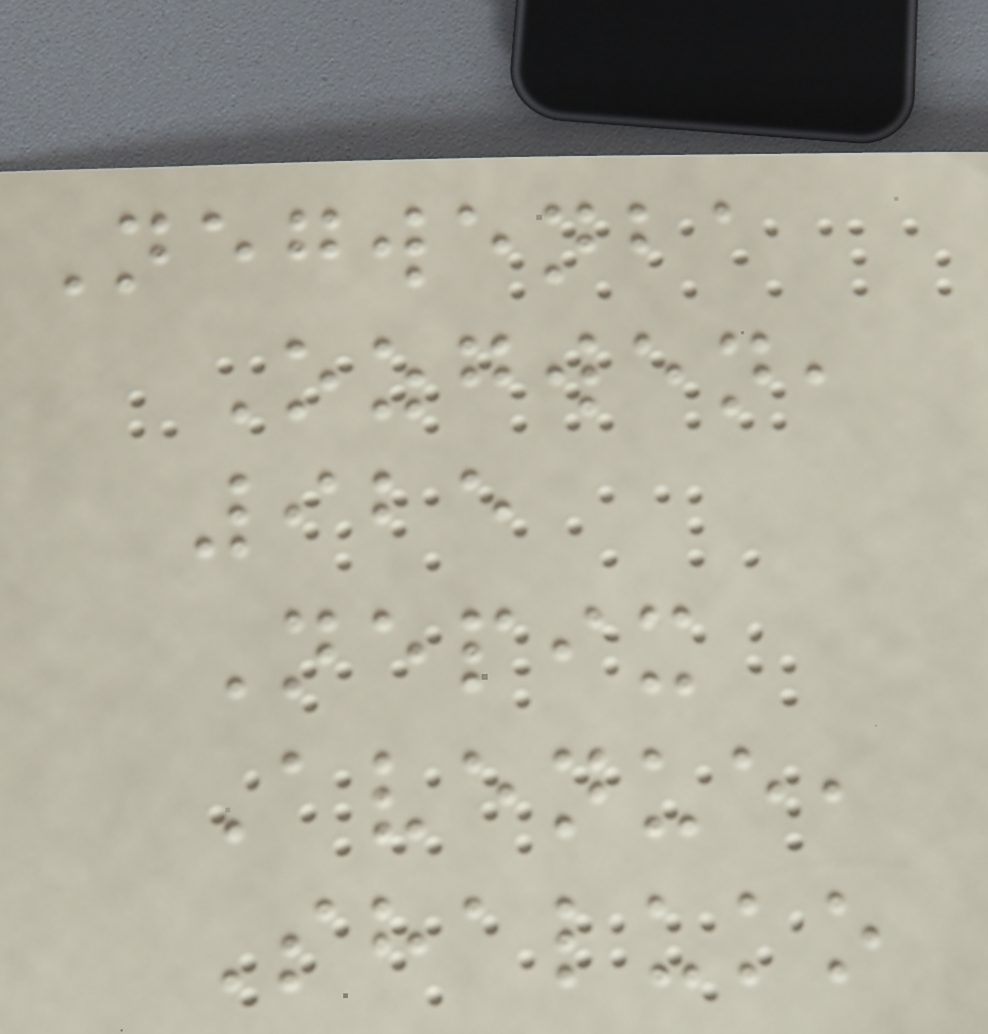Negwenba
Ozgwen,
925
Nepix
Avenue,
Shaluko
